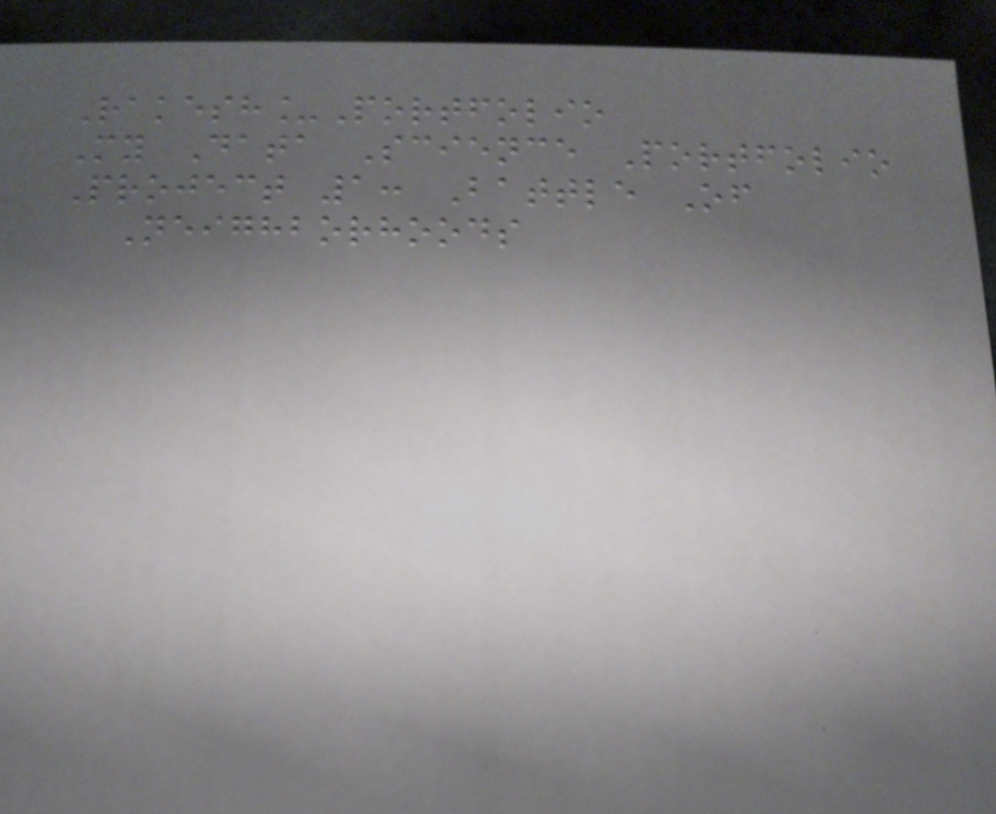Rakesh_Portfolio
My Data Science Portfolio
Project 1: Battle Of
Neighborhoods
